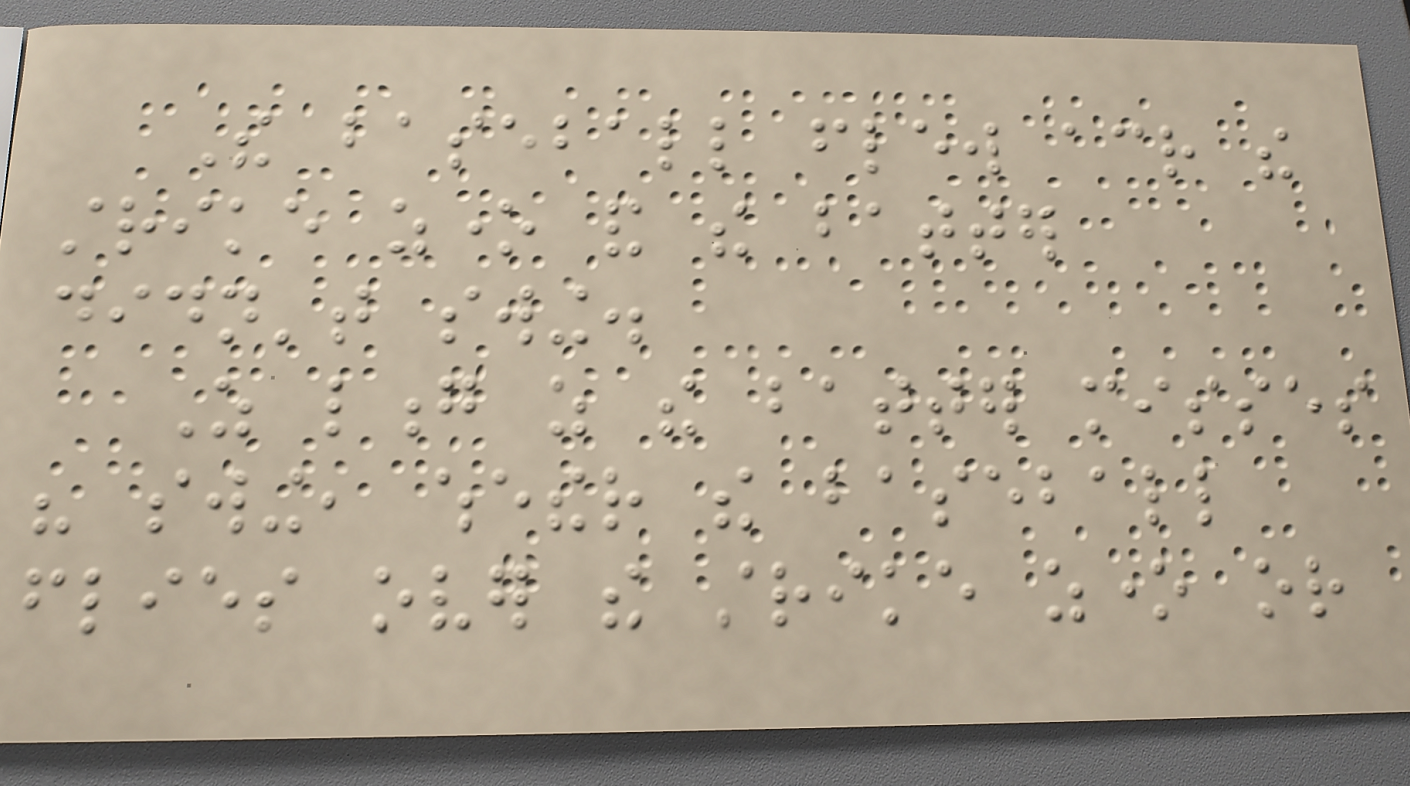The baseball flew across the
strike zone and the batter
didn't swing.
As long as the batter misses
his swing, whether the baseball
flies over the strike zone or
